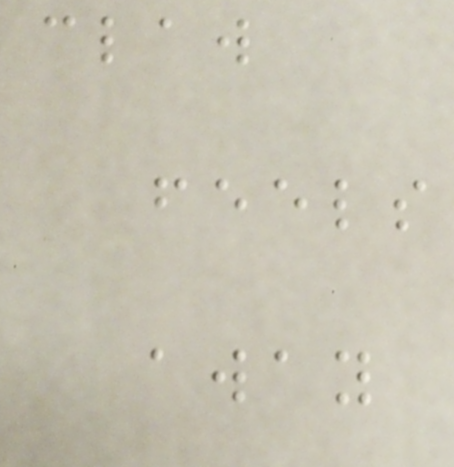claw
feels
away
